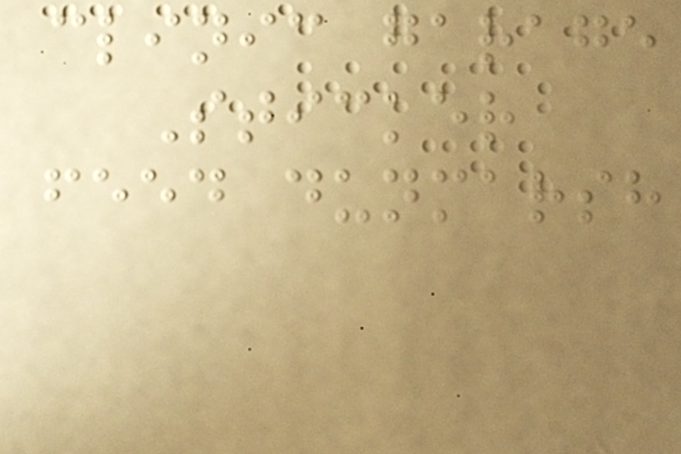clinic garage
Sticker
feed dunmarsh
